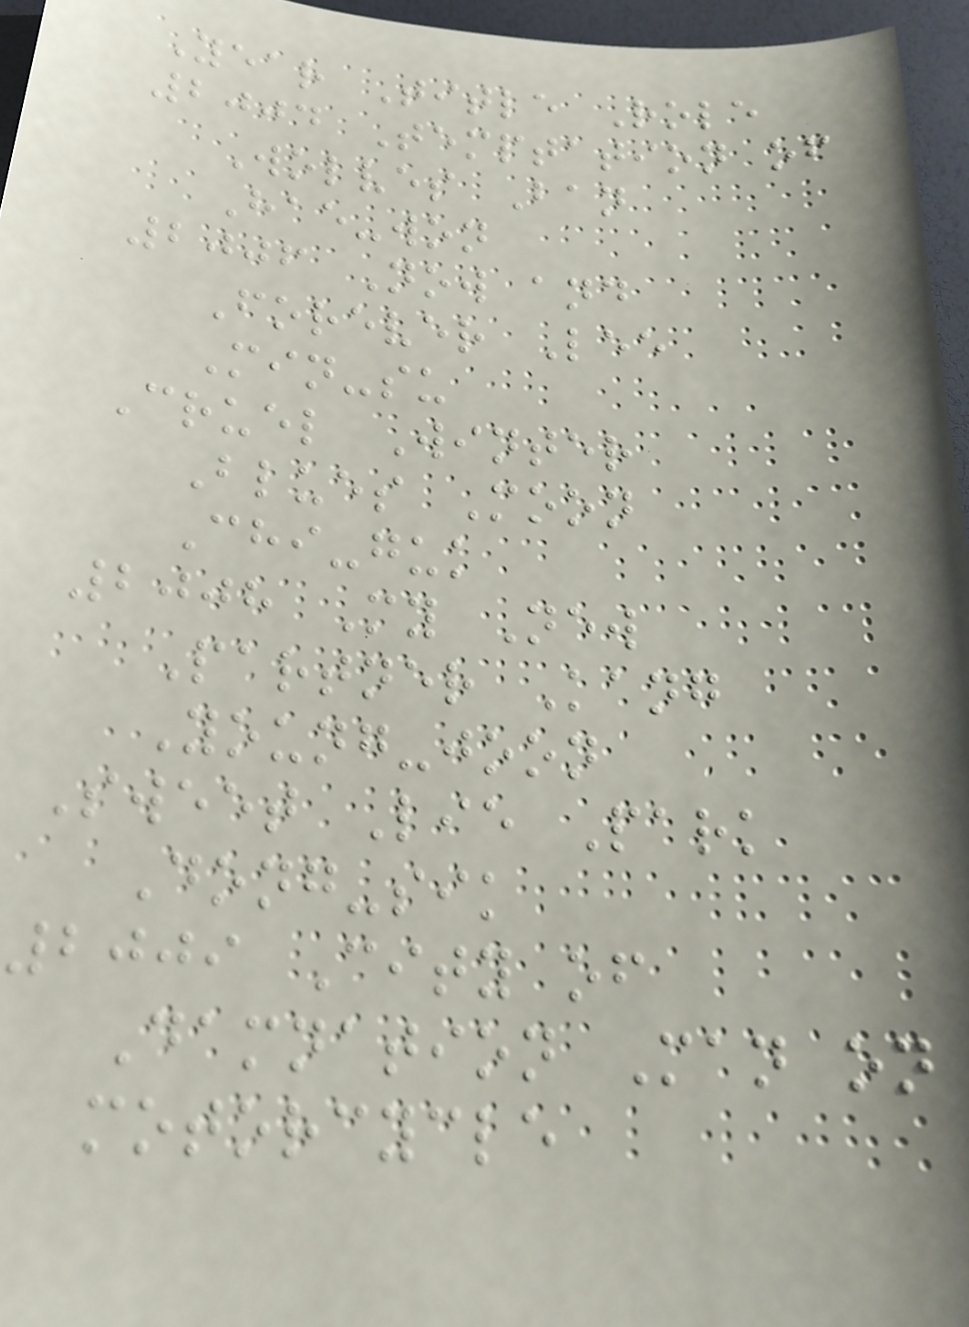Year Title Role
2004 Temptation of
Wolves Ban
Hae-won
2006 Now and
Forever Lee
Min-su
Cruel Winter
Blues Moon
Chi-guk
2008 My New
Partner Kang
Young-joon
Sweet Lie Park
Dong-sik
2009 City of
Damnation Man on
motorcycle
